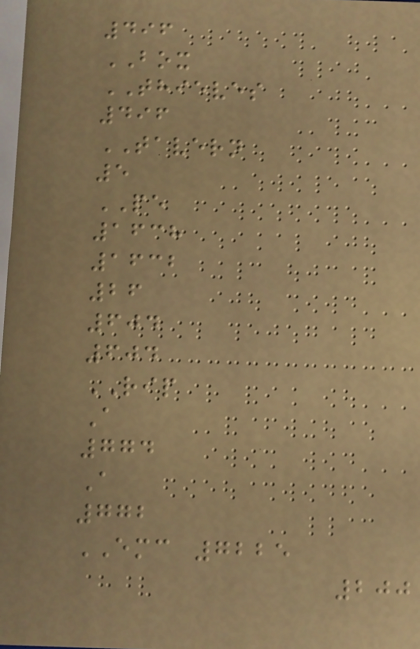496
BOX
THIEVES
496
TAVERN
5
PE
1638
1632
26
604
604
RIP
A
774
A
772
EMC 7225
200
